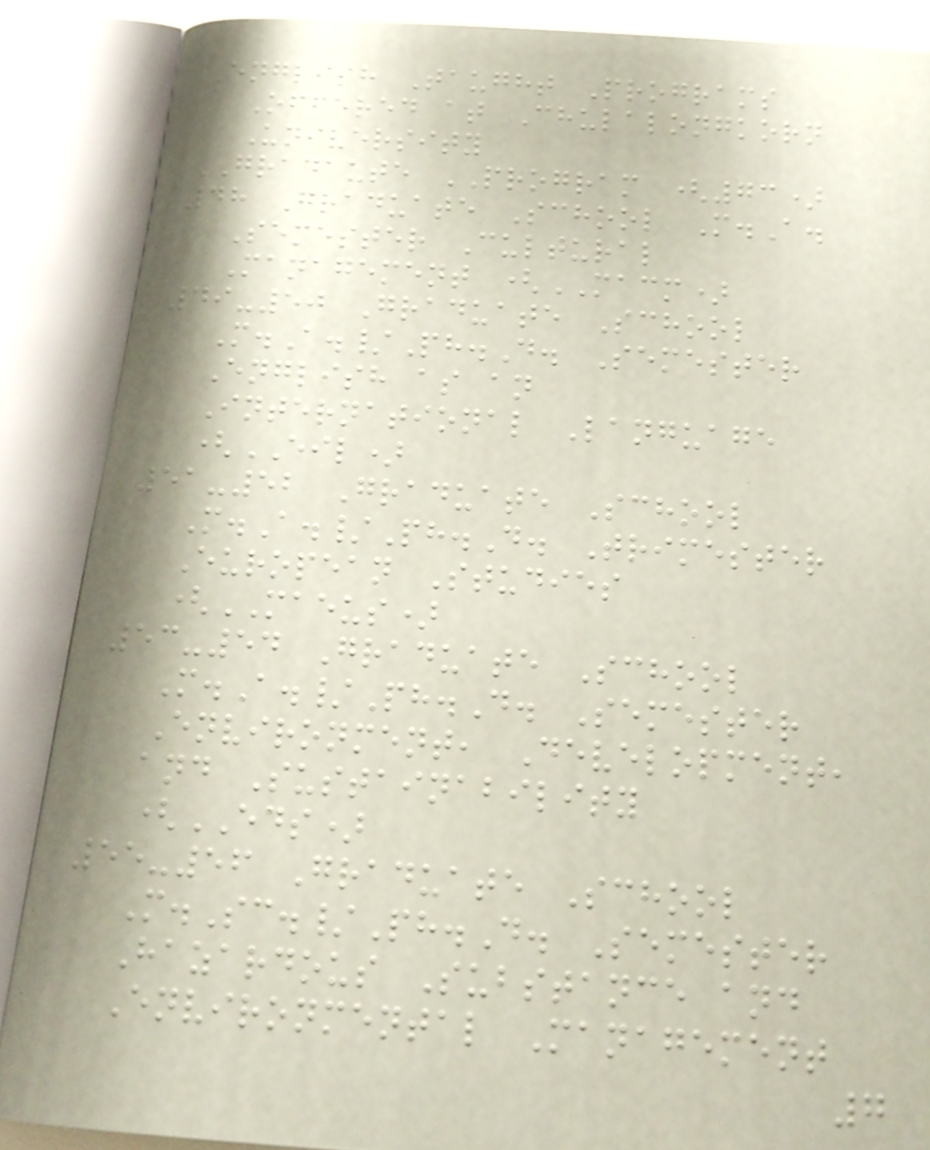English Taught Programs
Offered at Chulalongkorn
University
GRADAUTE PROGRAM (73)
48 Graduate School M.A.
Semester Cultural
Management (MACM)
49-50 Graduate School
M.A./Ph.D. Semester
English as an
International Language
(EIL)
51-52 Graduate School
M.A./Ph.D. Trimester
European Studies
(MAEUS)
53-54 Graduate School
M.A./Ph.D. Semester
Environment, Development,
and Sustainability
(EDS)
55-56 Graduate School
M.Sc./Ph.D. Semester
Hazardous Substance and
Environmental Management
7
